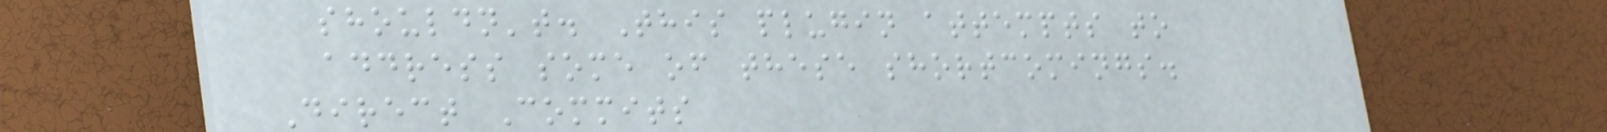shouldn't. This plugin attempts to
address some of these shortcomings.
Direct Commits
